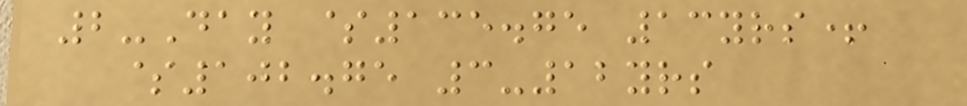2-Day $135.75 13yrs+
$102.75 3-12yrs
